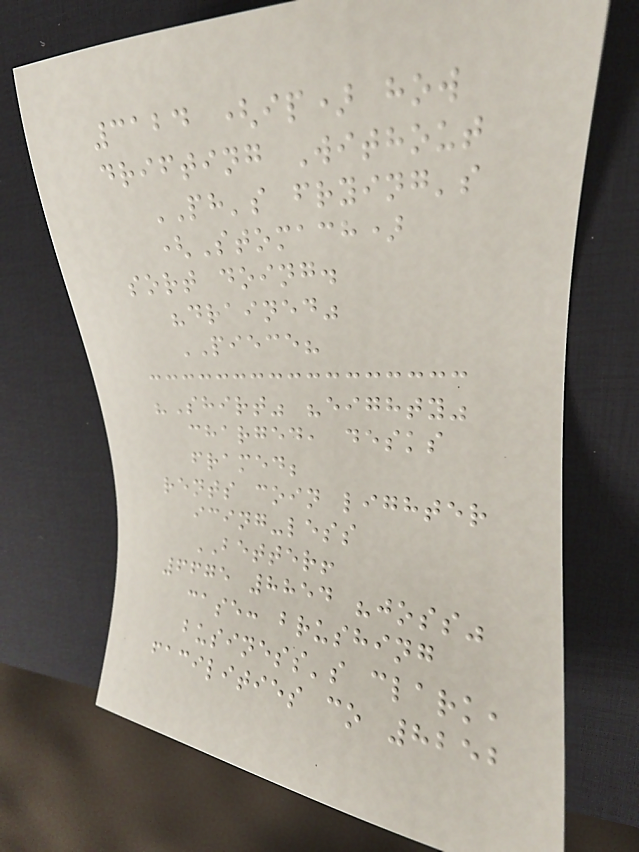3124 (ip) how
drifting Without
PH's frying's
(Stomach)
sort doing.
"drained"
PIECE?
"Shirt" "eighty"
charged, desks
framed;
rents coin lighter
icing-less
BETTER!
6675 8854 "joss"
case: brushing
business's clark,
facilities co 8252
